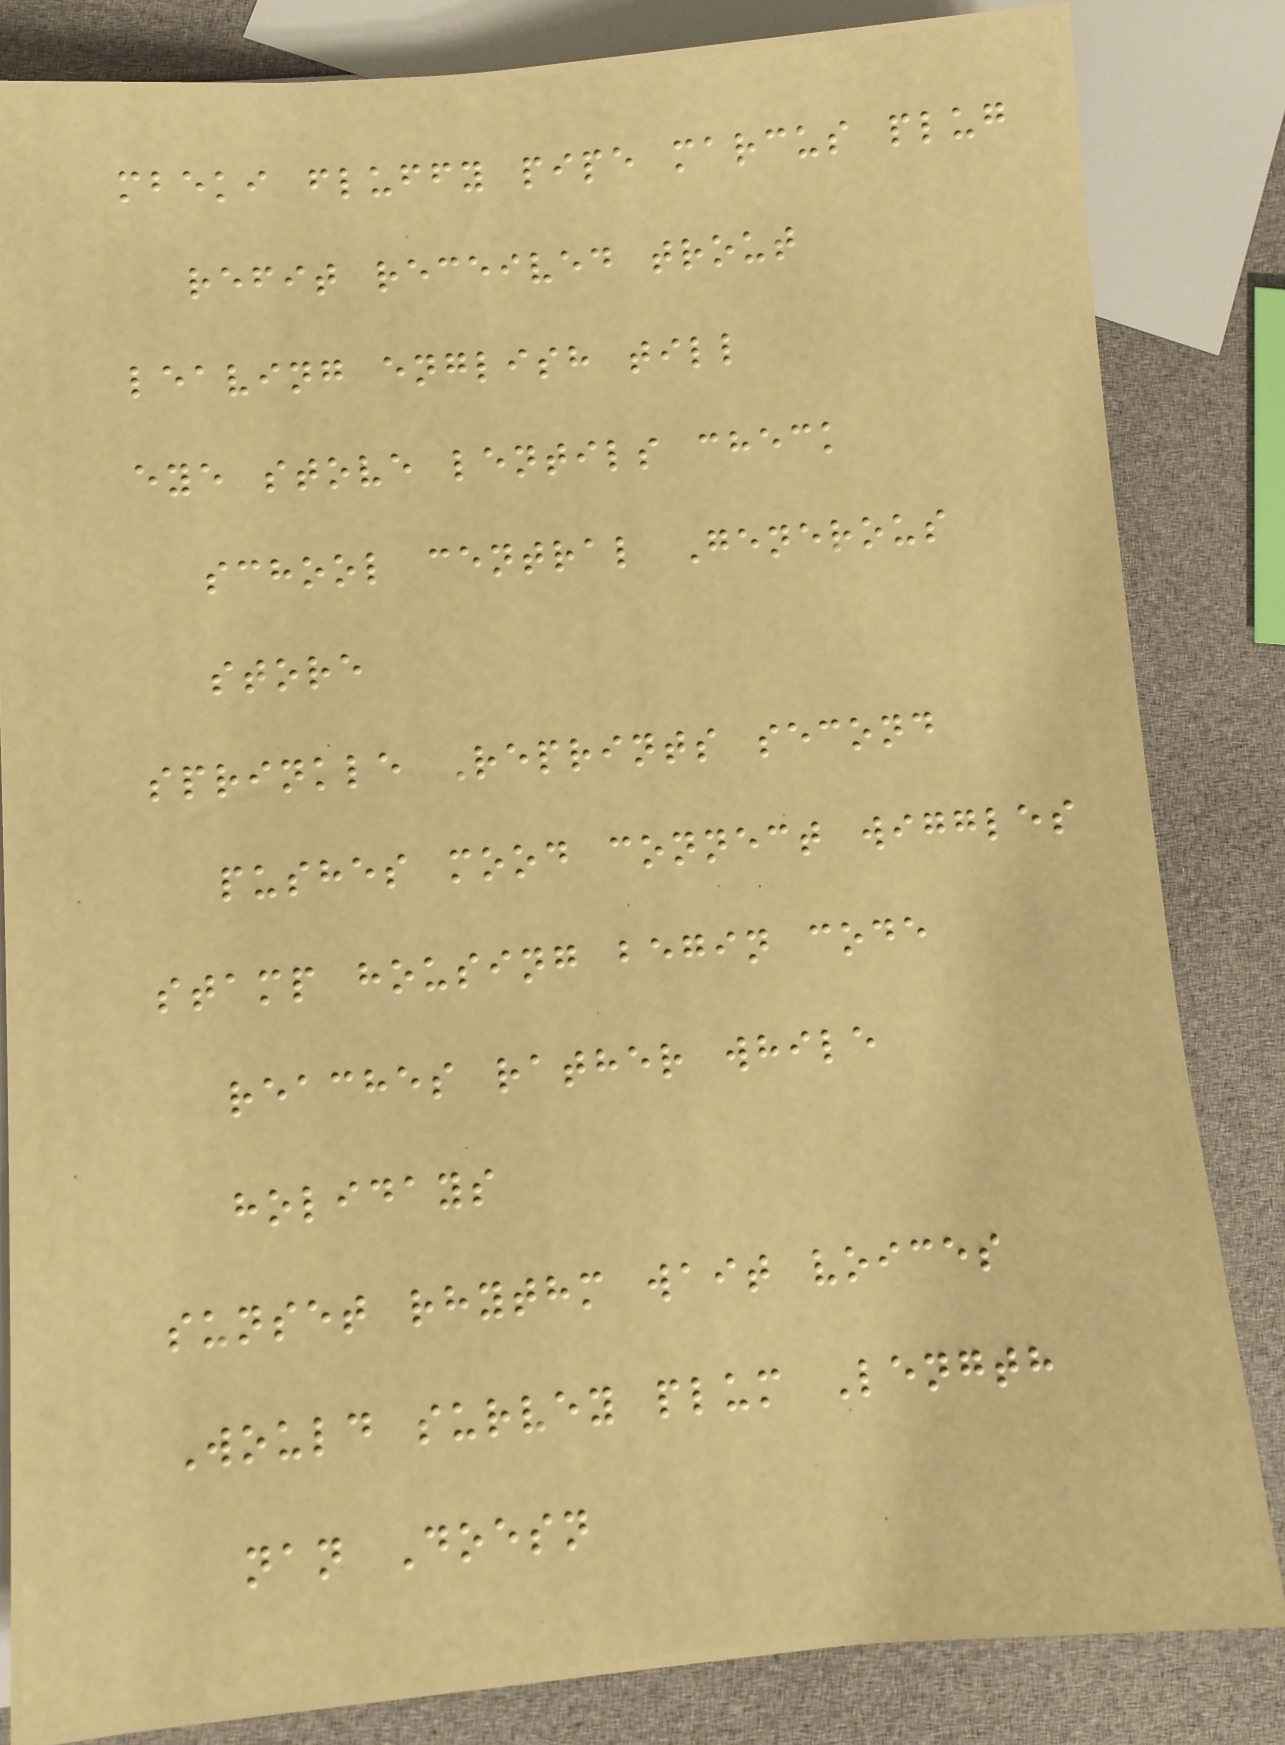mbeki fluffy pipe marcus plug
refit received trout
leaving english till
eye stove lentils check
school central Generous
store
sprinkle Reprints second
pushes mood connect wiggles
stamp housing begin code
reaches rather while
holidays
sunset rhythm wait voices
Would survey plum Length
nan Doesn
